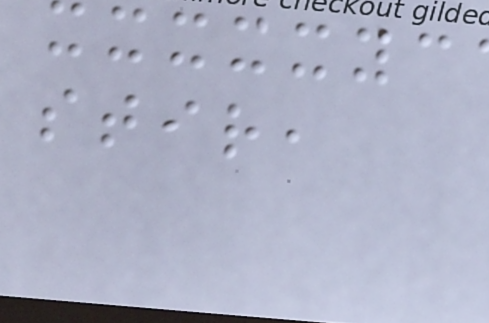stir,
